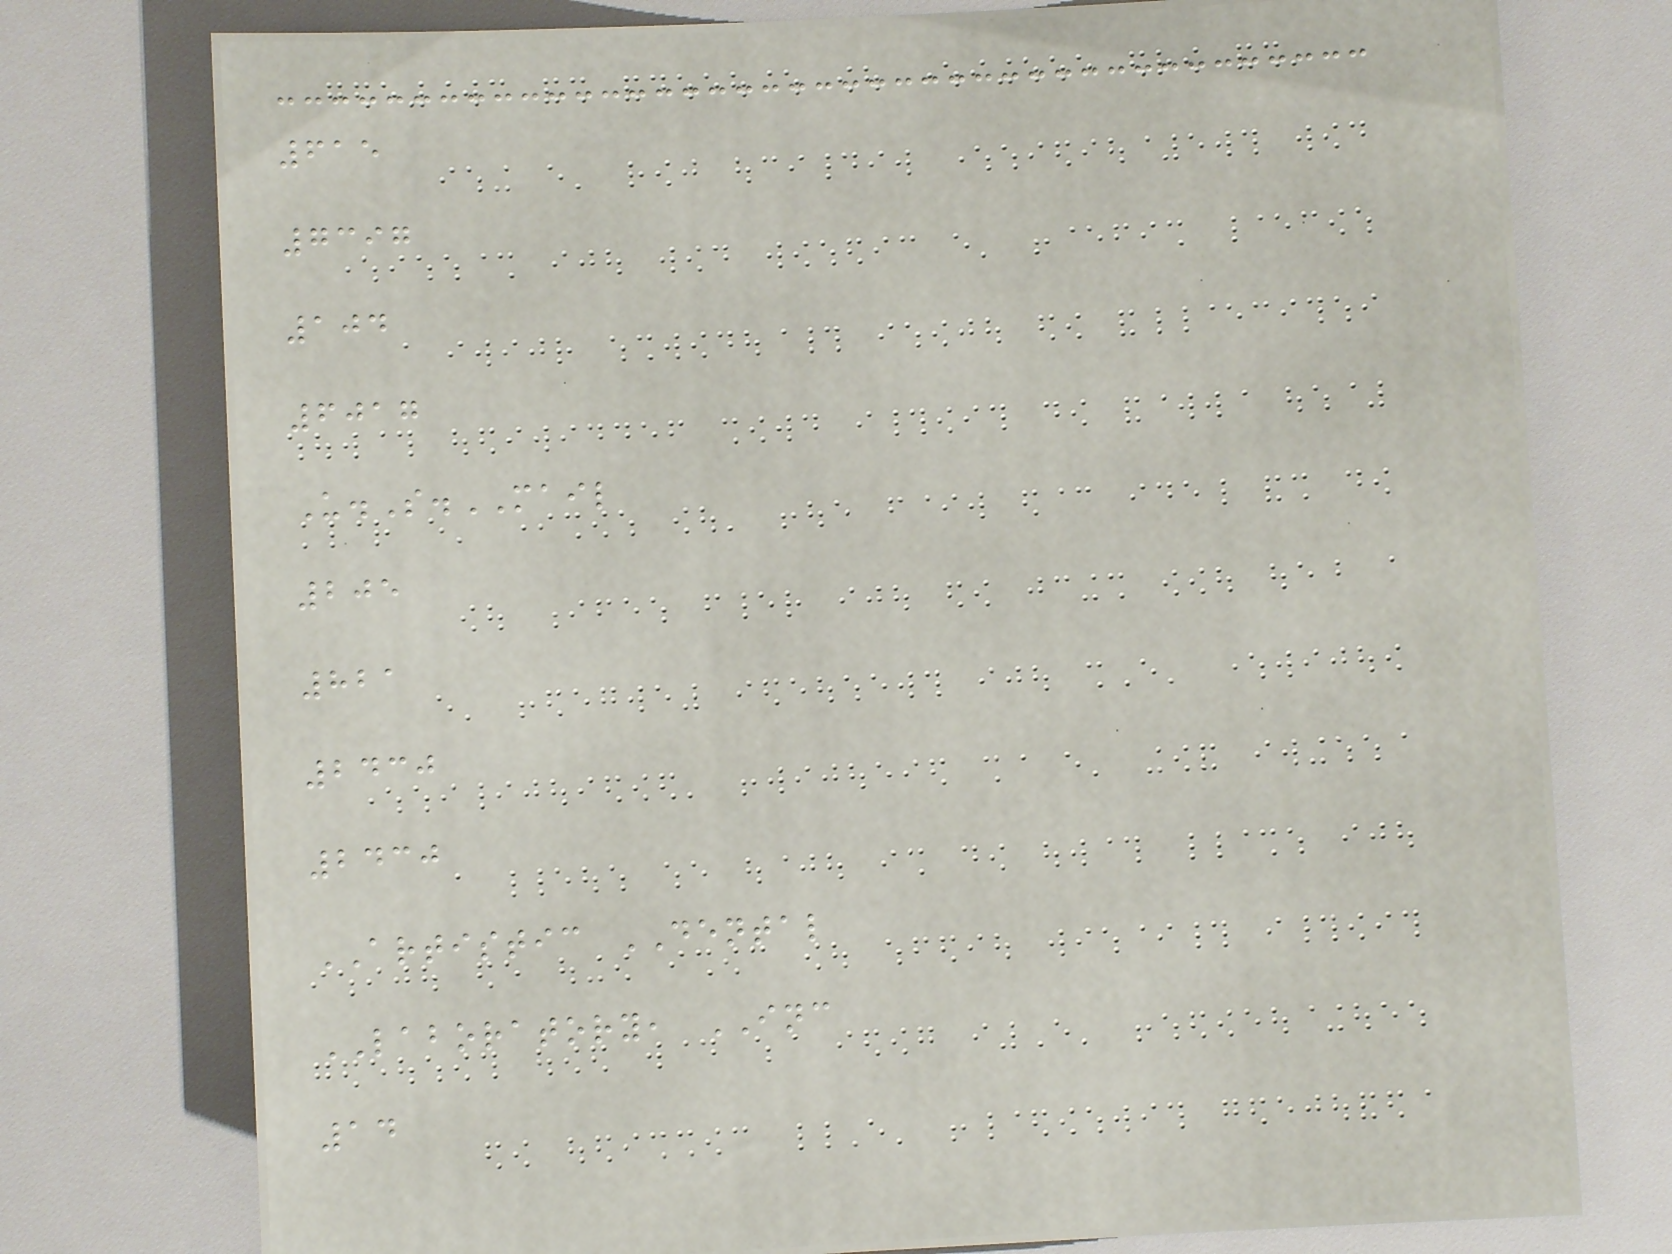615
7397
104
6017
U.S.MAIL
205
821
2430
2430
ARTISTIC DENTAL
LABORATORY, INC
14
